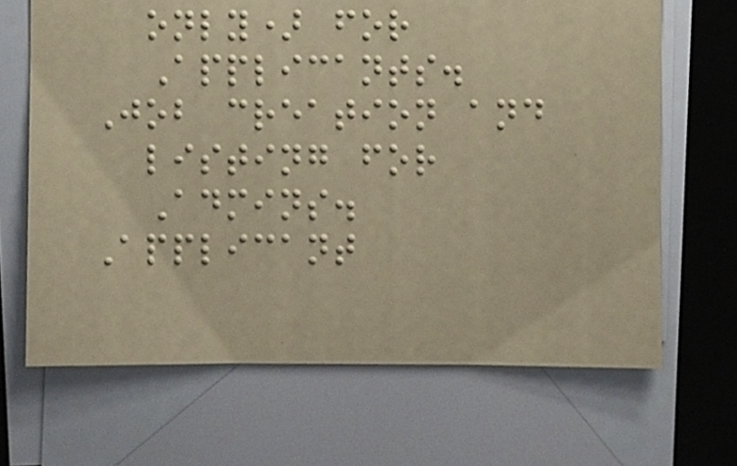only) for
Applicants.
Job creation and
listing for
Admins.
Applicant
